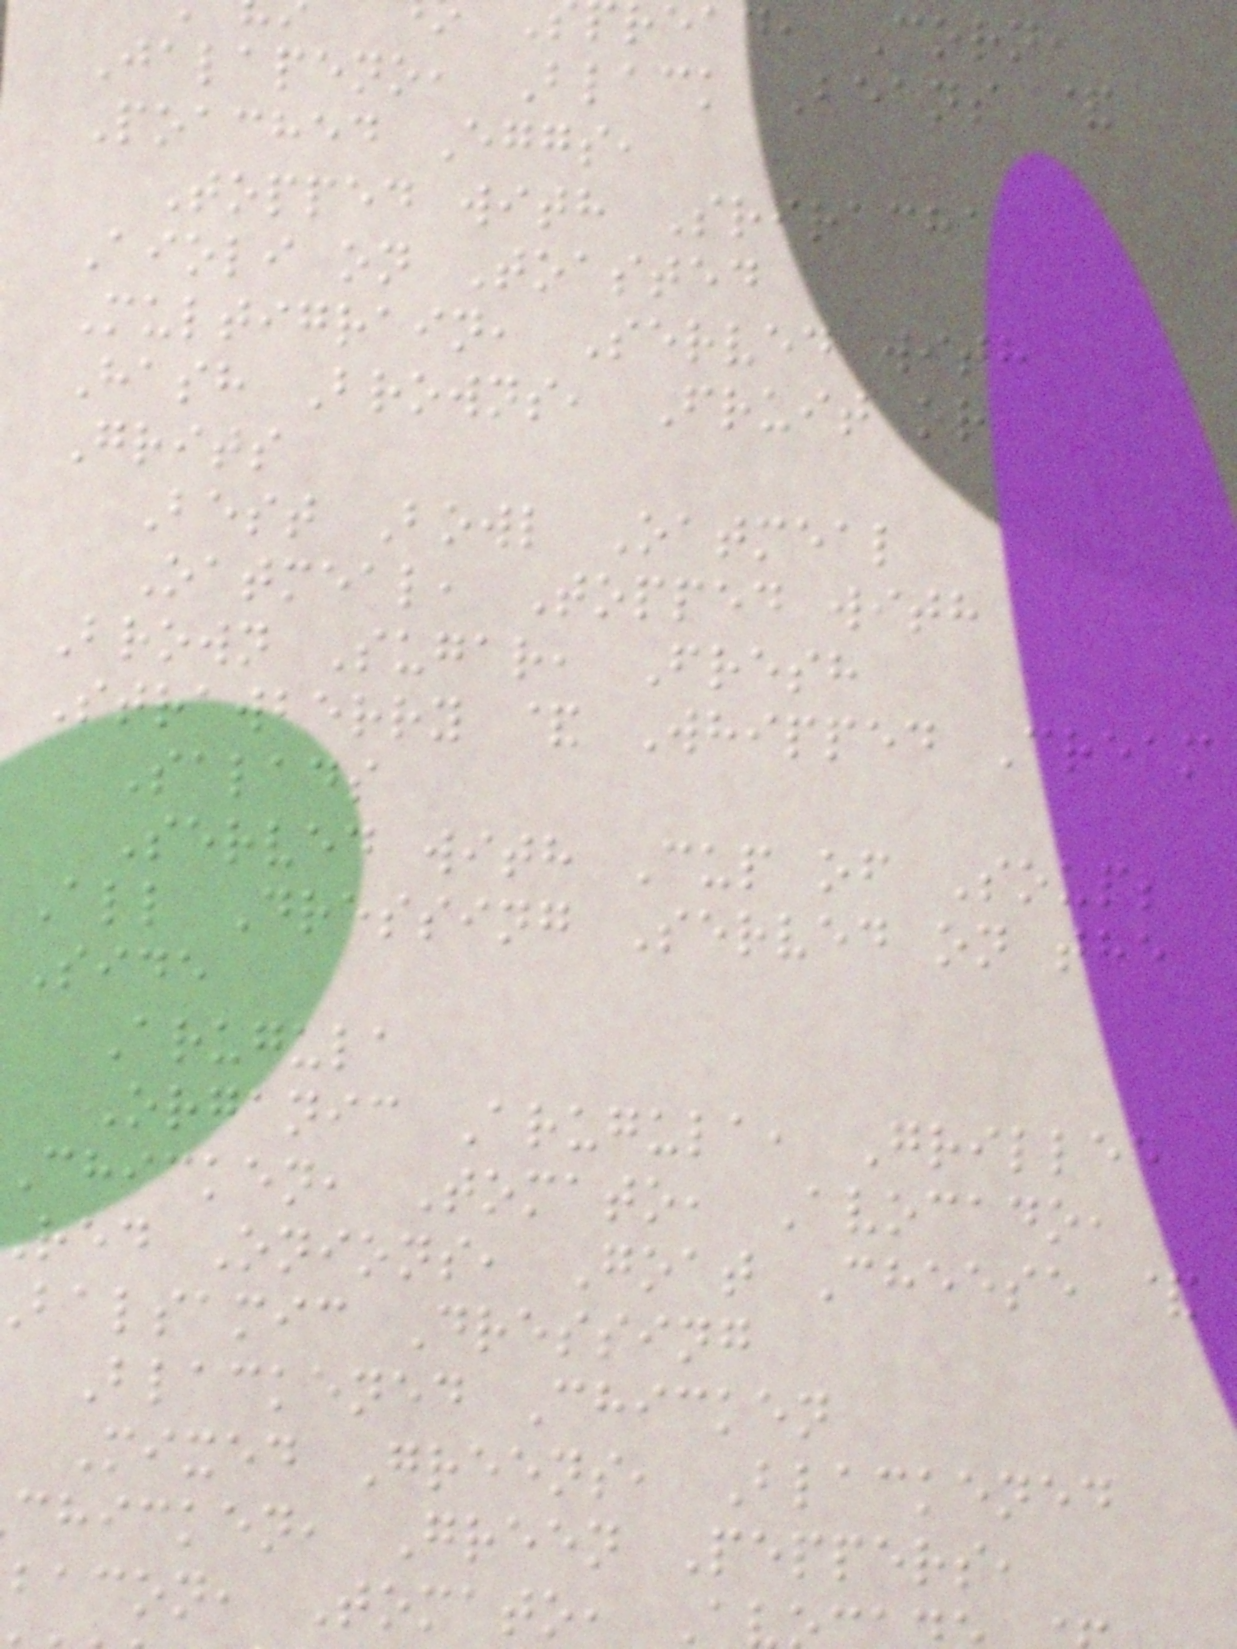ead, Corn,
Jalapeno, Black Beans &
Poached Eggs,
Topped with Sriracha
Aioli on Toasted
Multigrain, Served with
Hash Browns, Fruit or
Grits
Best Bowl Oatmeal
Oatmeal, Topped with
Brown Sugar, Fresh
Strawberry & Whipped Cream
Salads
Served with Cup of Soup;
All Dressing Served on the
Side
Arugula
Organic Arugula, Grilled
Chicken, Tomato, Avocado,
red Onions, Goat Cheese &
balsamic Dressing
Blackened Chicken
Mixed Greens, Blackened
chicken, Green Peppers,
bacon, Tomato, A
